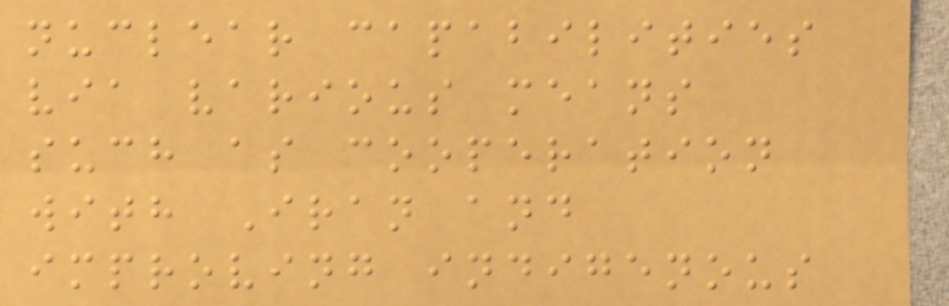nuclear capabilities
via various means
such as cooperation
with Iran and
improving indigenous
